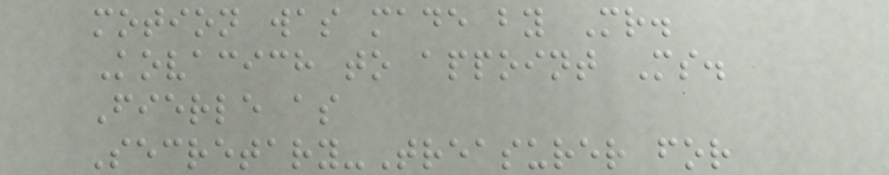motion was made by Mr.
Kovacich to appoint Ms.
Fierle as
Secretary-Treasurer for
